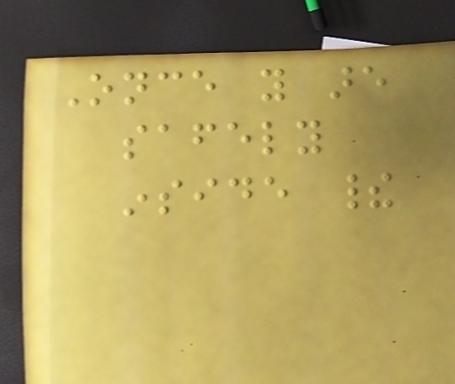Once you are
safely
inside their
